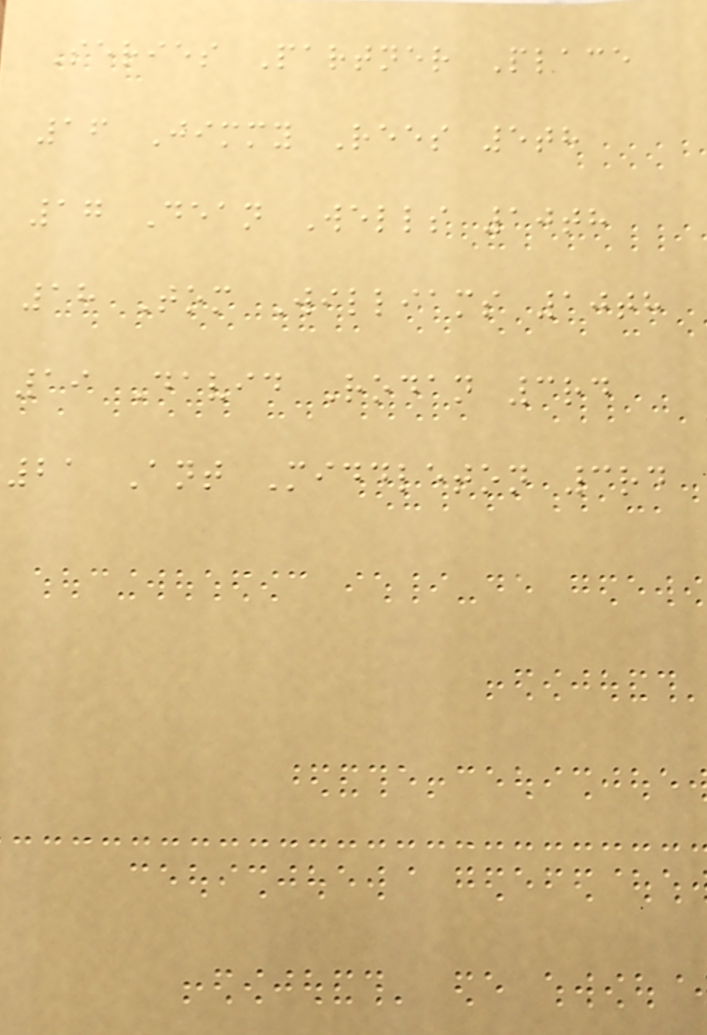Series Partner Place
16 Jimmy Rees 5th
17 Dean Wells 10th
18 Tom Williams 10th
19 David Rodan 3rd
21 Ant Middleton 3rd
